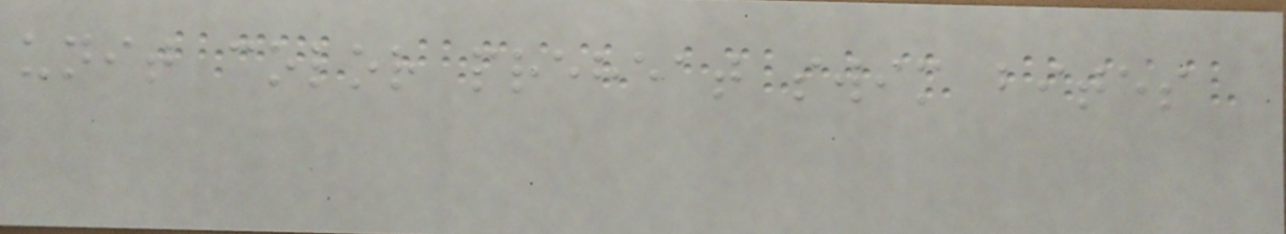unit color preheat swim bites
